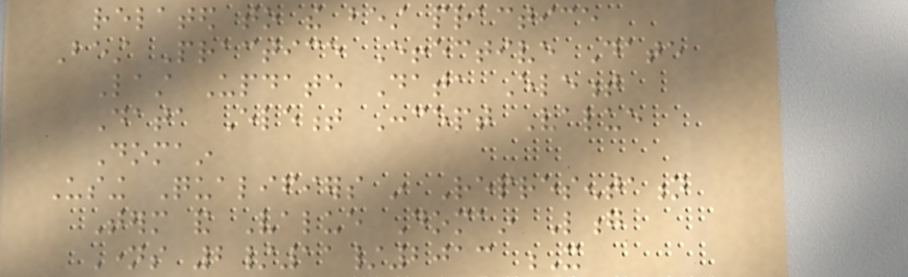related to the best practice
Best Practice Effective Date
Last Update Data Element
Data Element Concept Value
Domain
Using Qualifiers in Representation
Term and Value Domain Long
Names 2/11/2013 X
